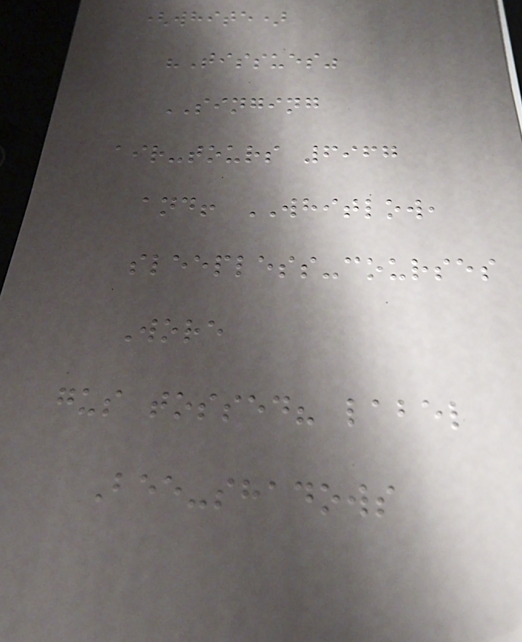(white)
"Tissues"
SINGING
air-tours 6967
and! WHITLOW,
sleepless-courses
Wore
gus tossed? label
Bee-shadows
